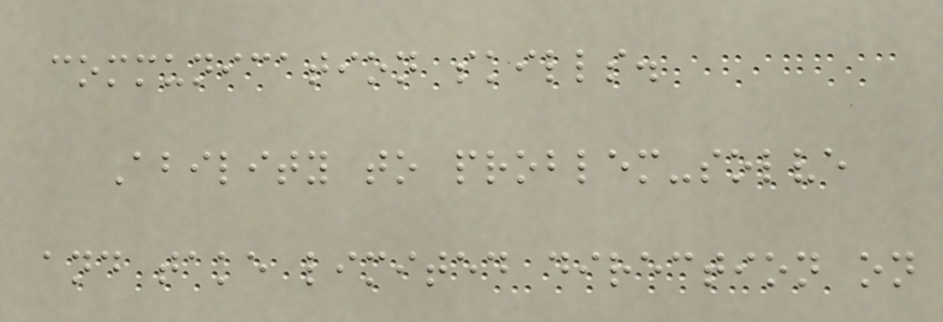communication skills.
Ability to problem-solve
and take limited direction on
